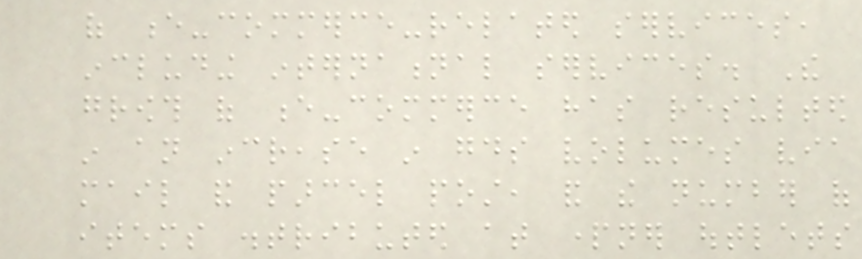of e-commerce-related services,
including international services. The
growth of e-commerce has resulted
in an increase in goods volumes via
mail and parcel post, and the number of
items distributed at partner outlets
